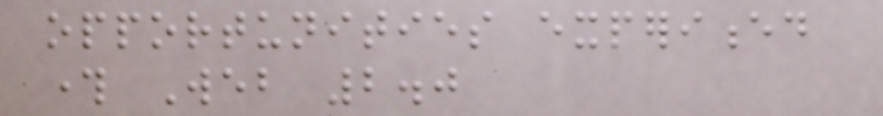opportunities experienced
through Web 2.0
